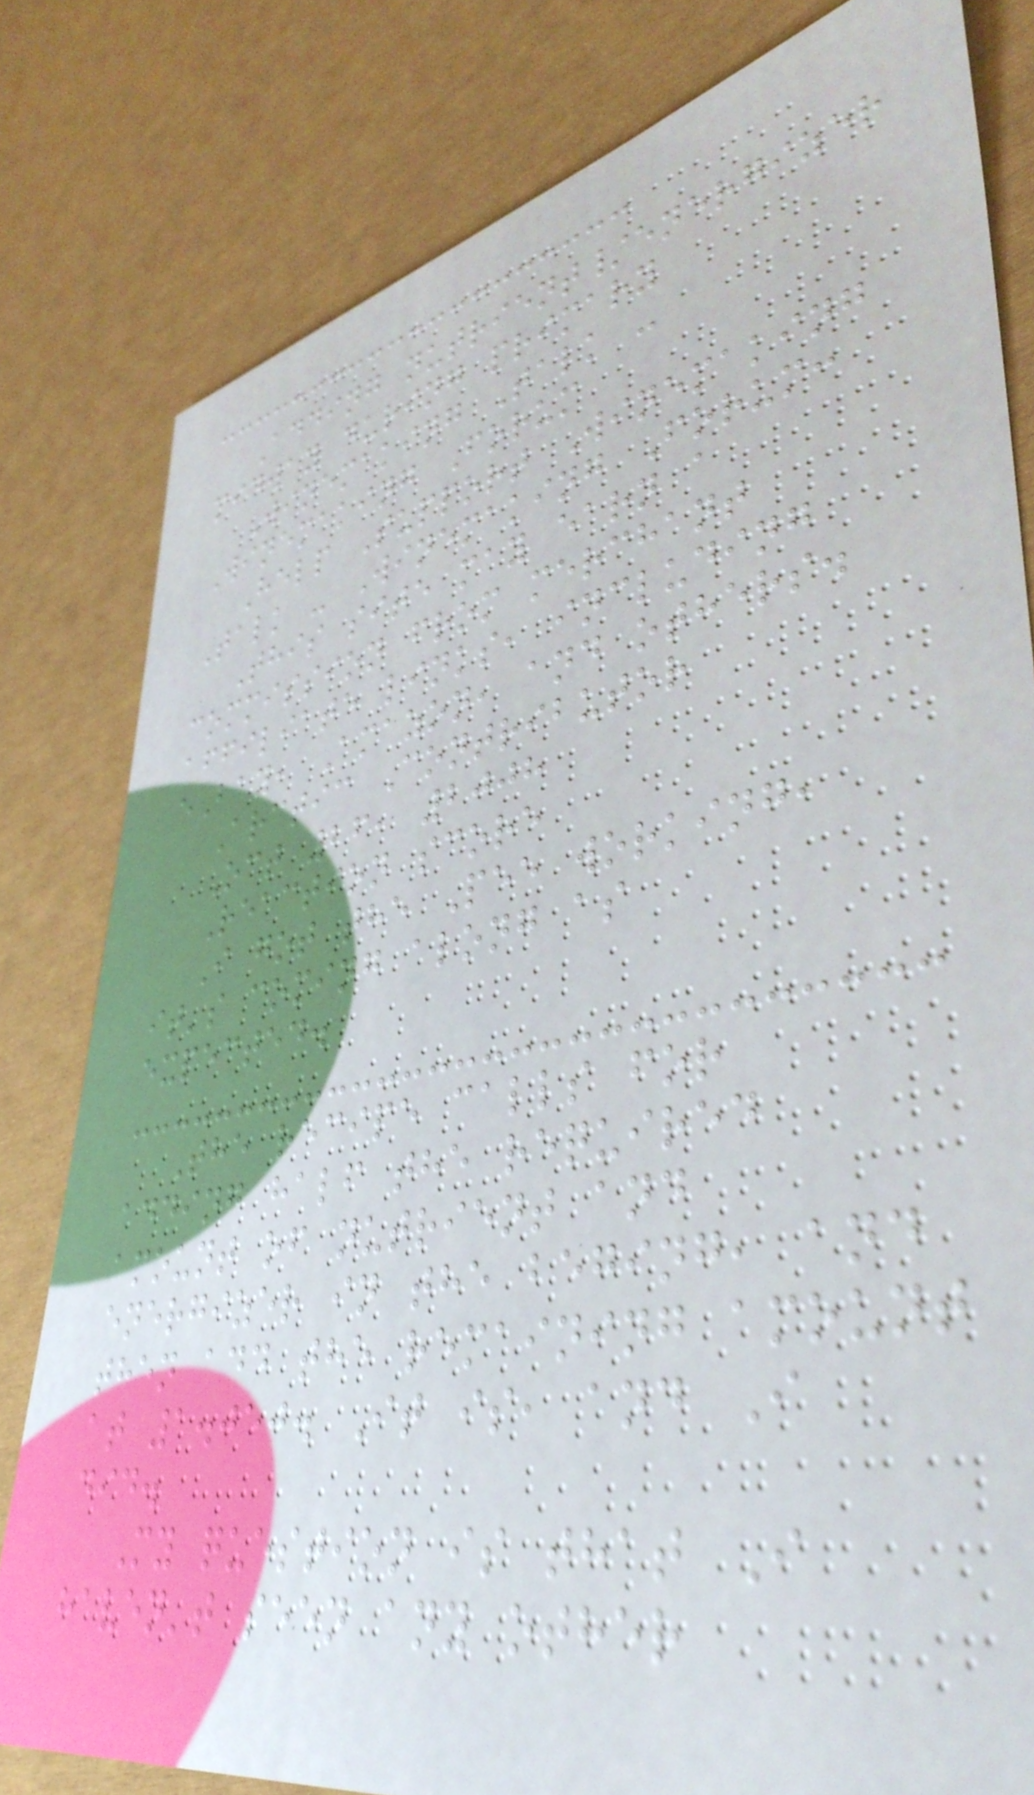Adding nutrient/energizer
midway during primary
Winemaking Talk -
Winemaking Forum
Help Support Winemaking
Talk - Winemaking Forum:
This site may earn a
commission from merchant
affiliate links, including
eBay, Amazon, and others.
Arctic Contributor
Oct 26, 2008
Reaction score
I got the Pee working,
it's coming along as
expected.
The recipe calls for
adding half the required
amount of nutrient and
energizer in the beging, and
then add the remaining amount
at 1.050. It is, and I
did.
My question is that I
haven't seen any other
